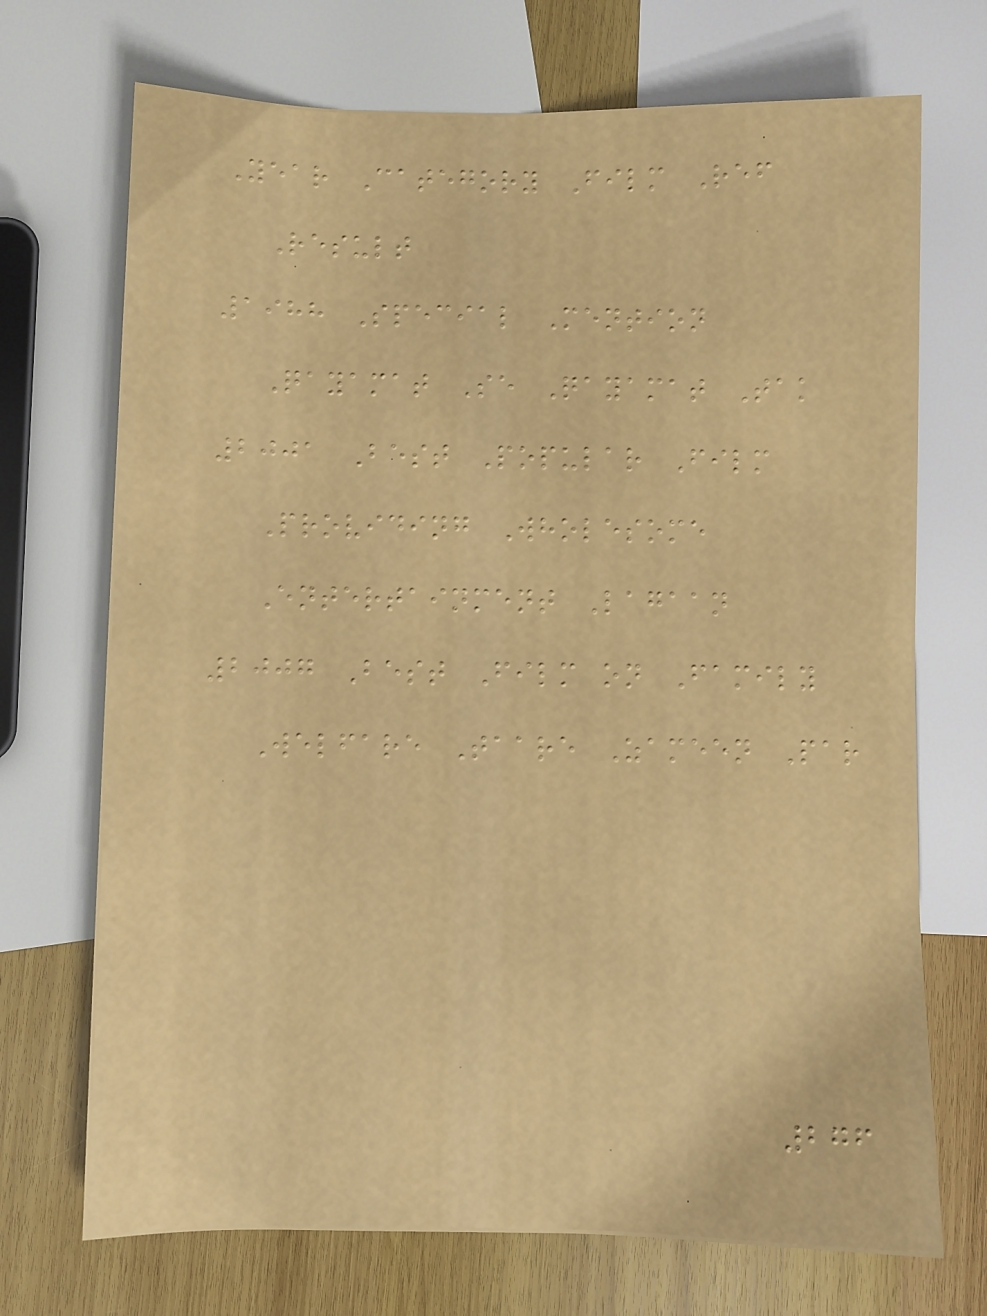Year Category Film Ref
Result
1988 Special Mention
Qayamat Se Qayamat Tak
2001 Best Popular Film
Providing Wholesome
Entertainment Lagaan
2007 Best Film on Family
Welfare Taare Zameen Par
276
